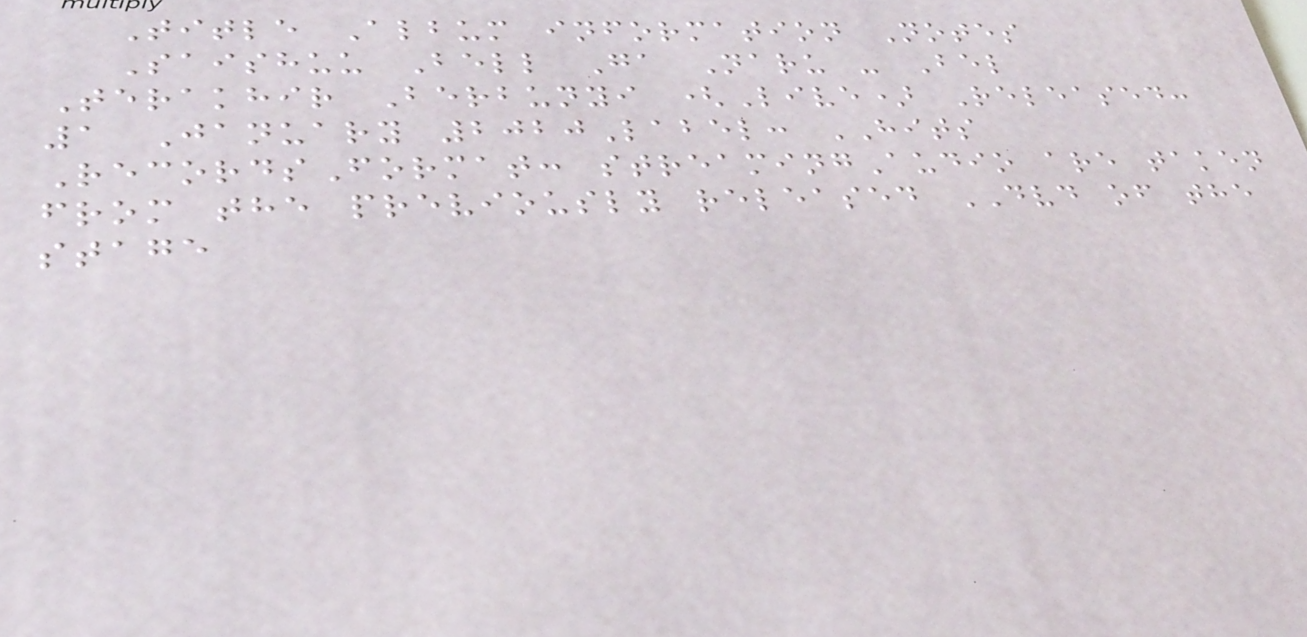Title Album information Notes
Saishuu Bell Ga Naru - Bel
Terakhir Berbunyi (Live) Released:
1 January 2020Label: HITS
RecordsFormat: streamingAudio are taken
from the previously released DVD of the
stage
